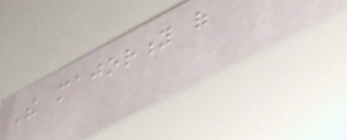The majority of
